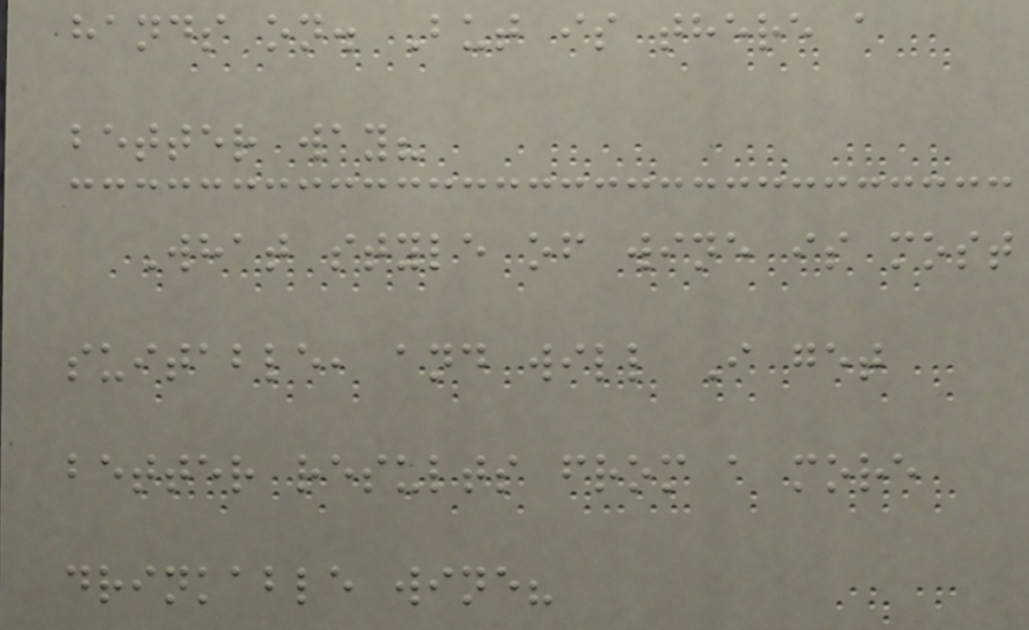hands on. But is there a
better way?
What style of wine is most
suitable, and will I get
better results from a more
drinkable wine?
